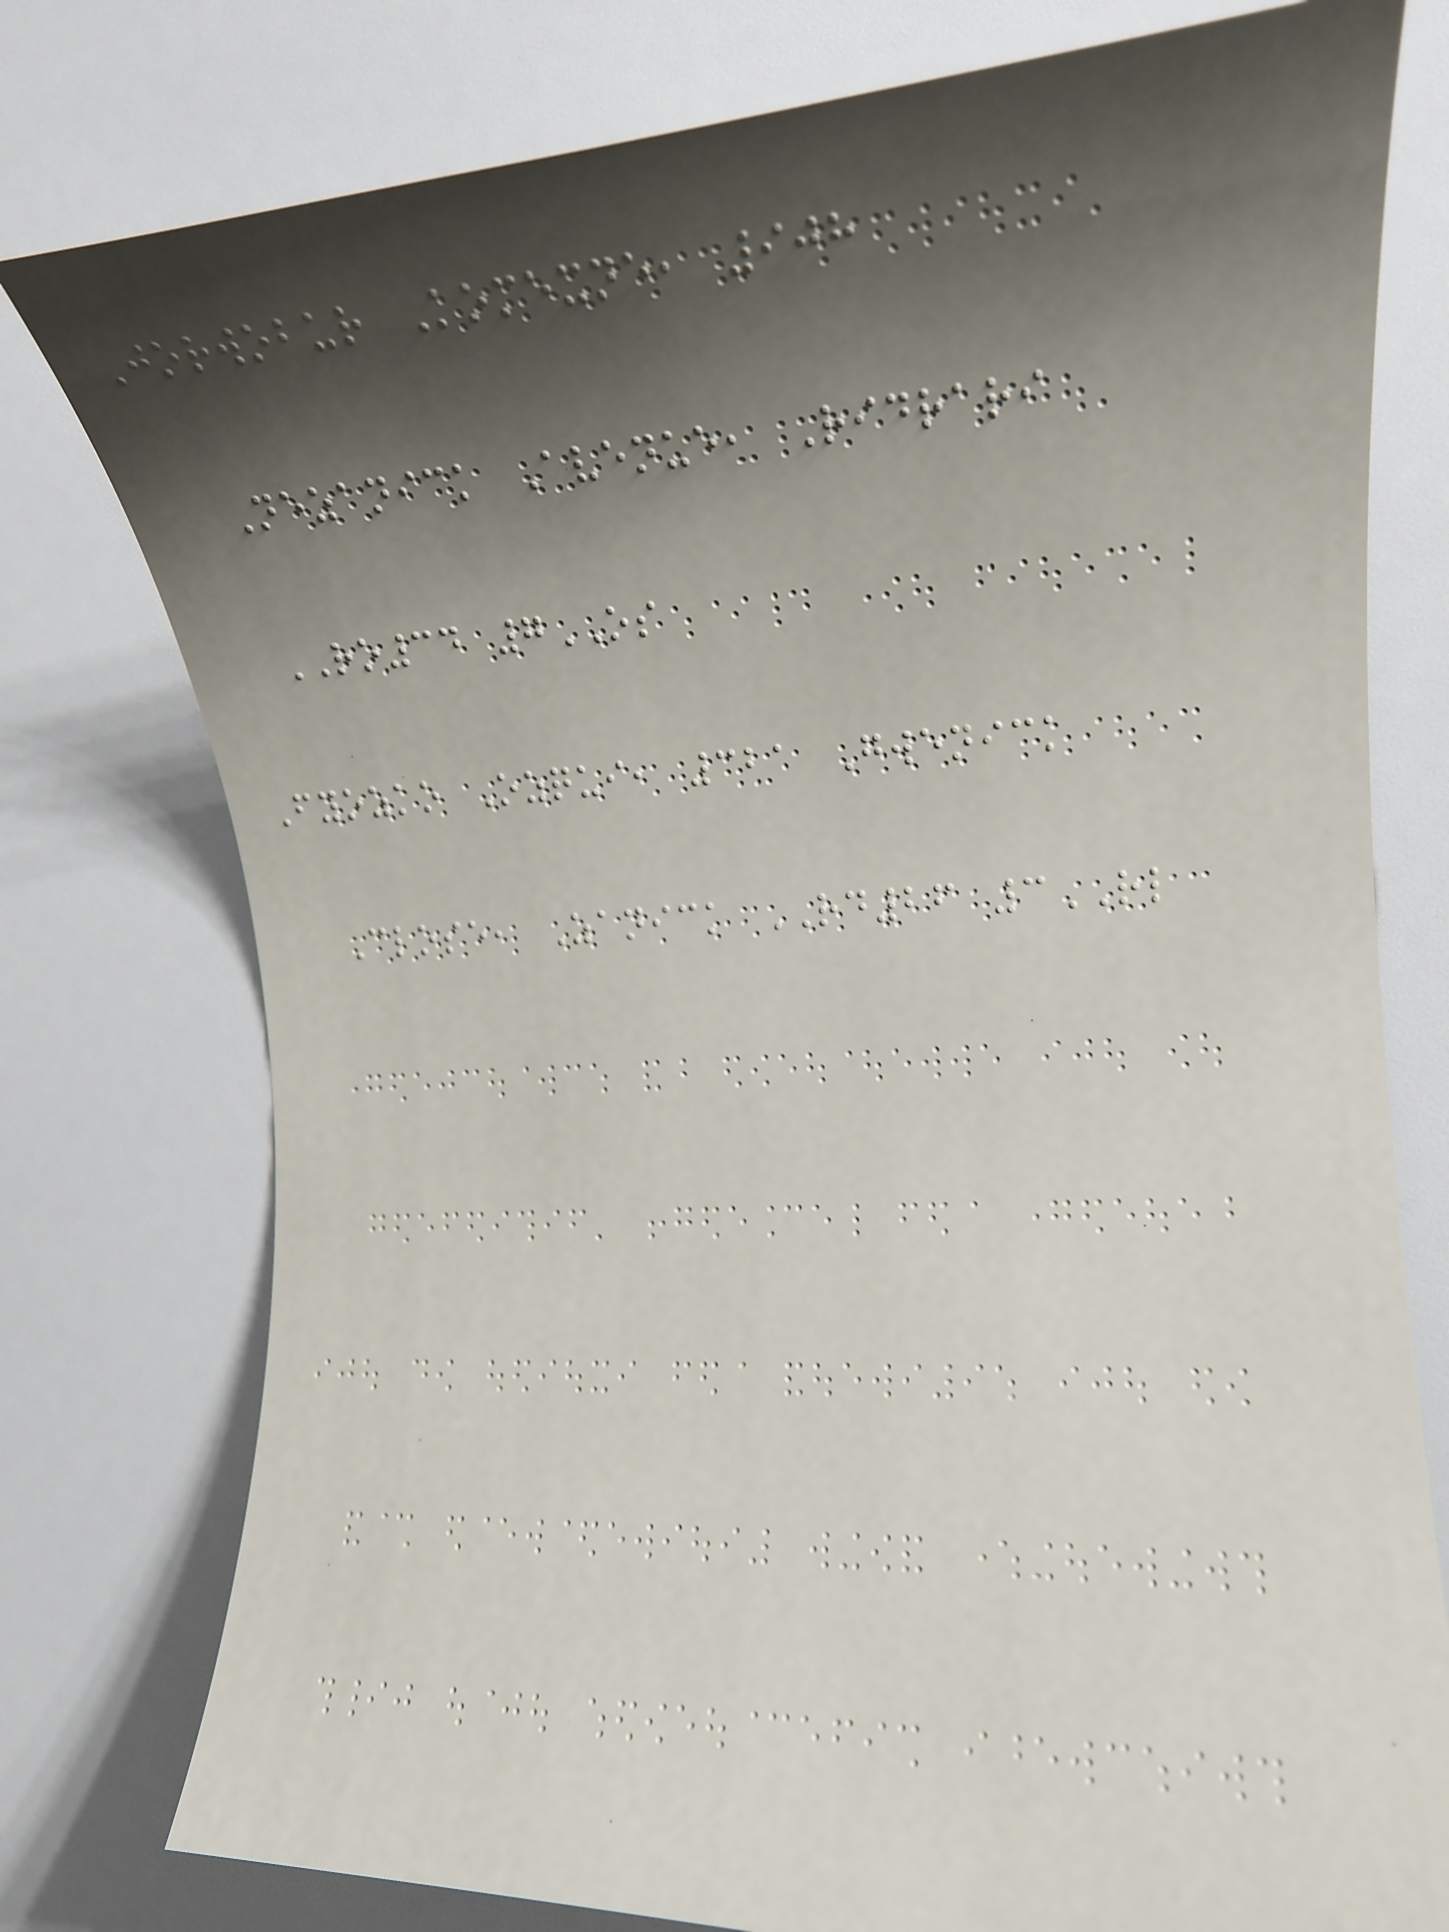Jorwobur Komexne, 908
Nezanick Avenue, Ridrari
RO34 7OS
Fyozko Ozqui, 321 Gwenick
Close, Zanick RD26 3RL
